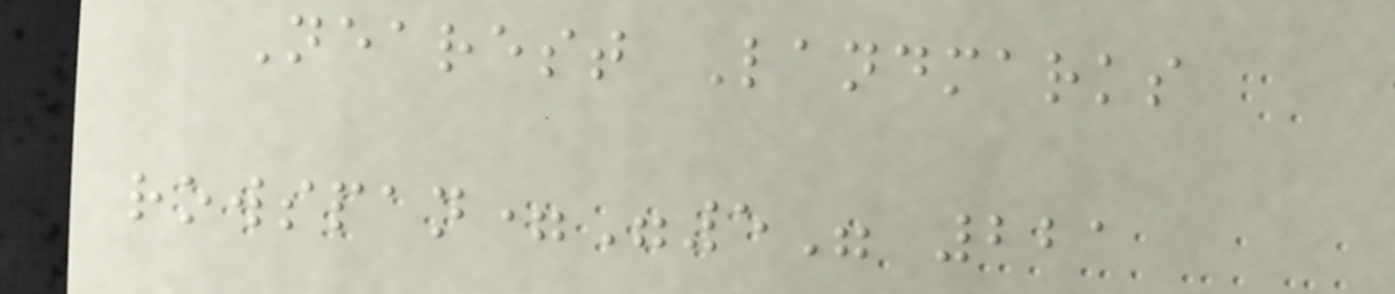Nearest Landmarks
rowspan="5" 221
